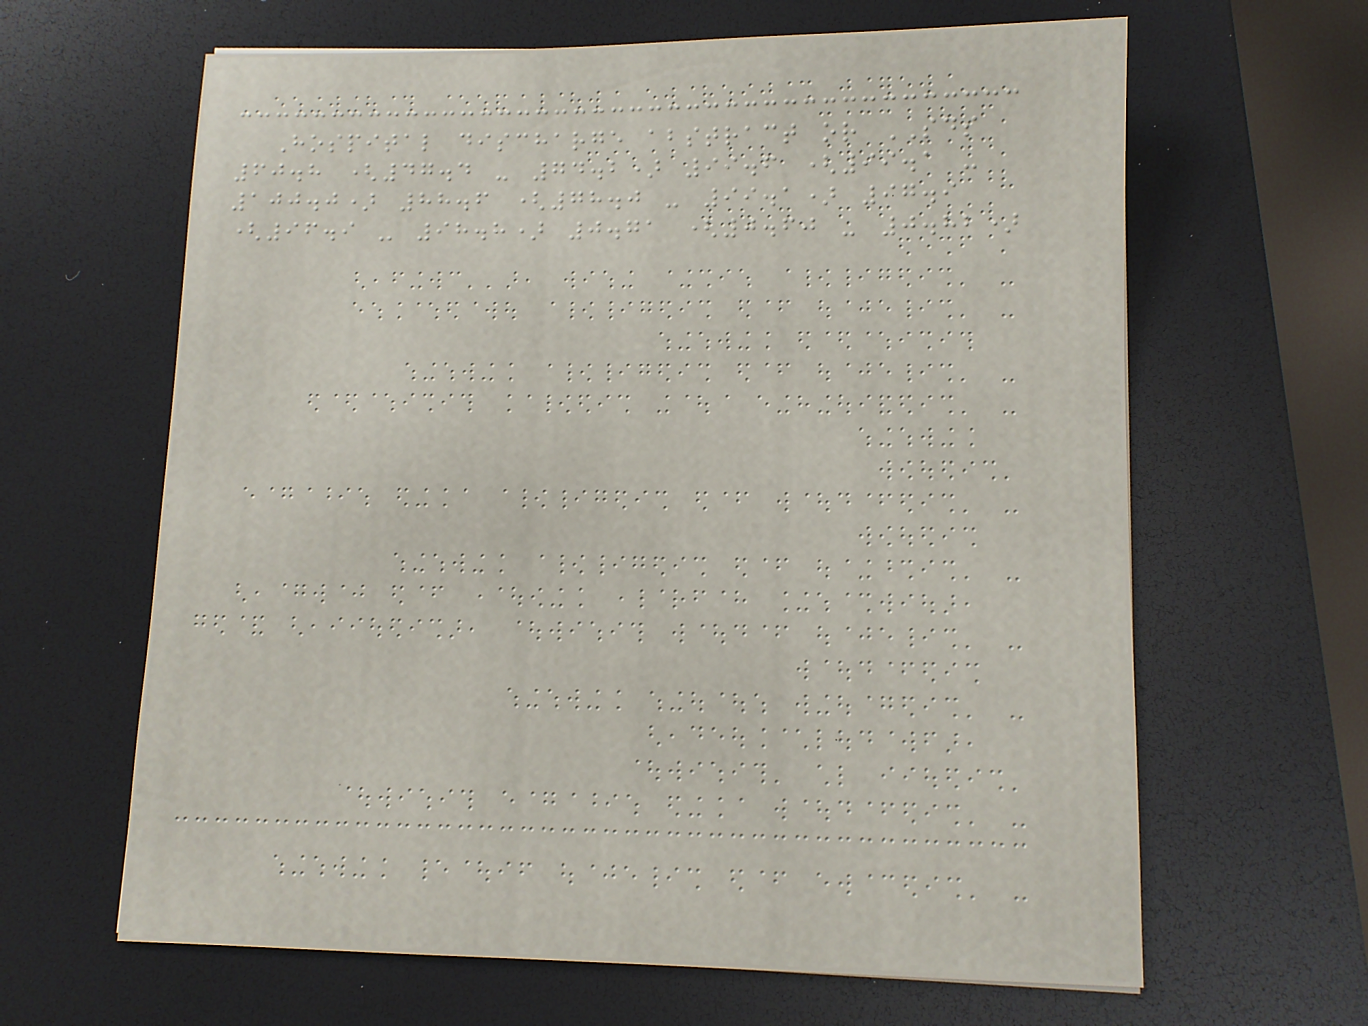Hospital discharge abstract or SDS
60.8 (47.4 - 74.2) 99.6 (99.1 -
100.0) 88.6 (78.0 - 99.1) 97.9
(96.9 - 98.8) 0.71 (0.60 - 0.82)
